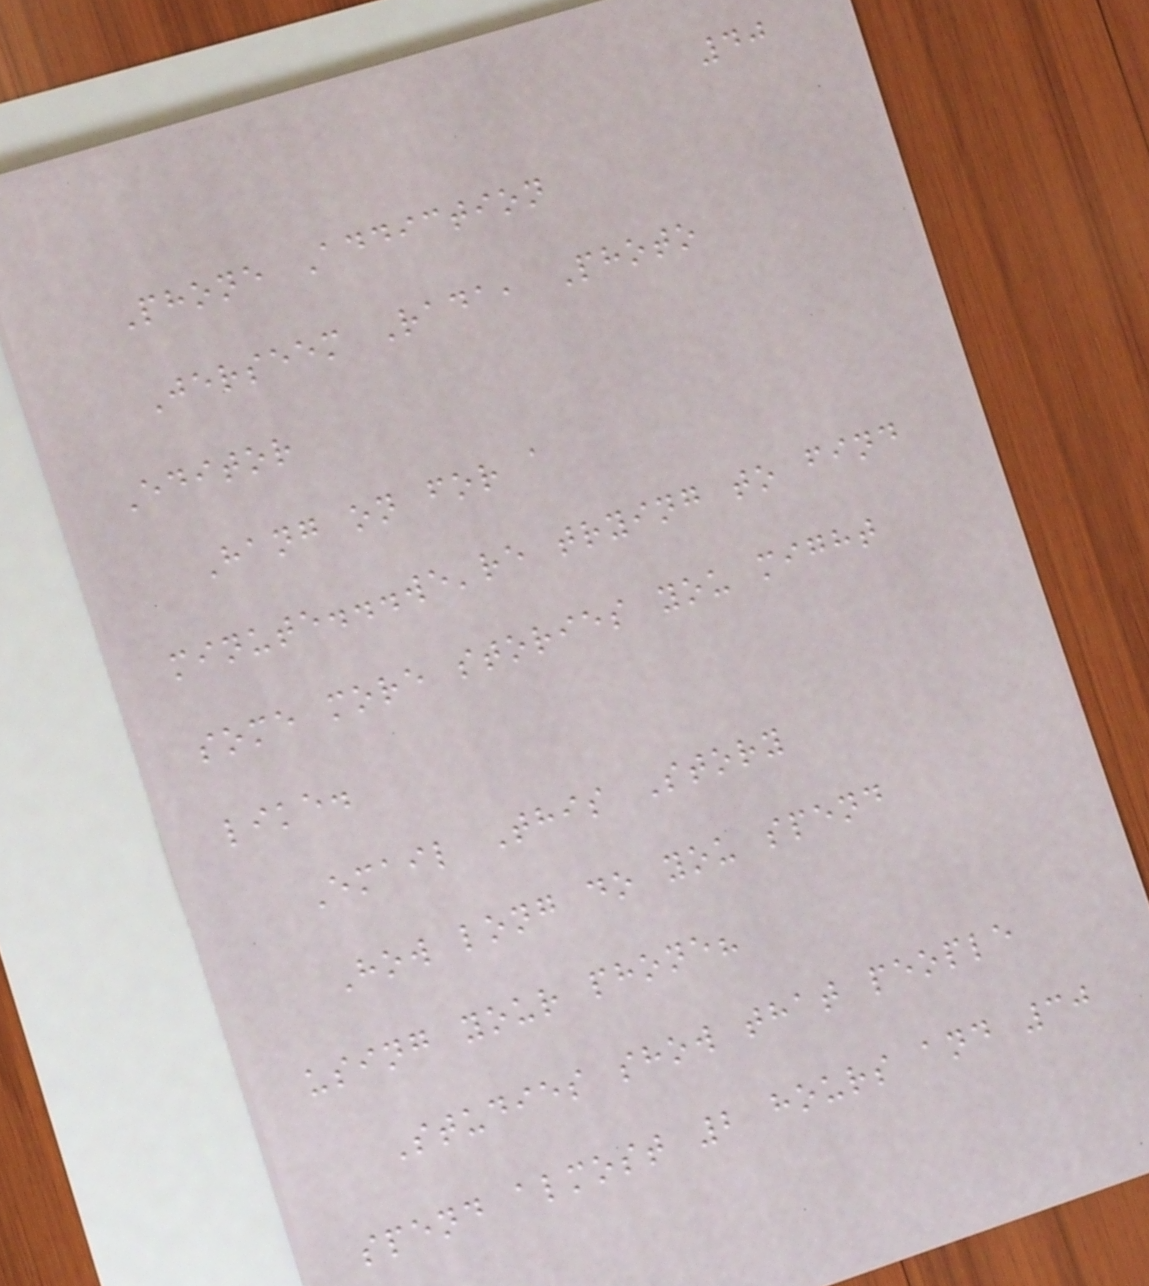40
Phone Addiction
Jerseem Rada, Photo
Editor
Hang on for a
minute...we're trying to find
some more stories you might
like.
Email This Story
How long do you spend
using your phone?
Studies show that people
spend almost 2 hours and 30
